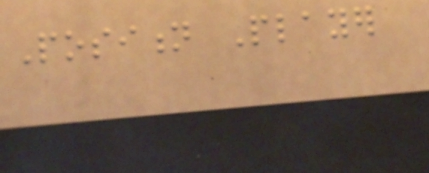Position Player
